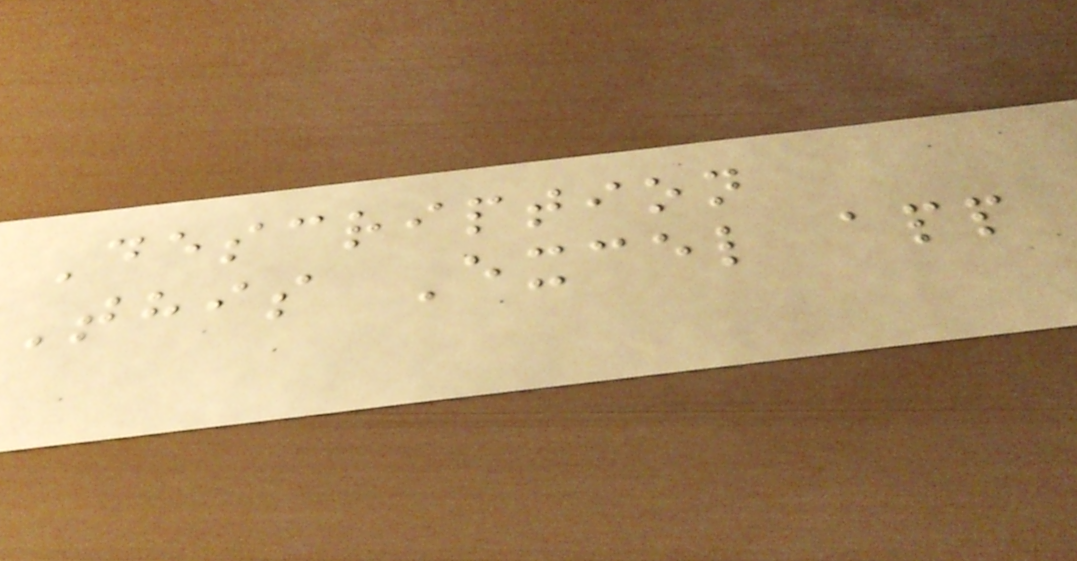Description
This Excel app
